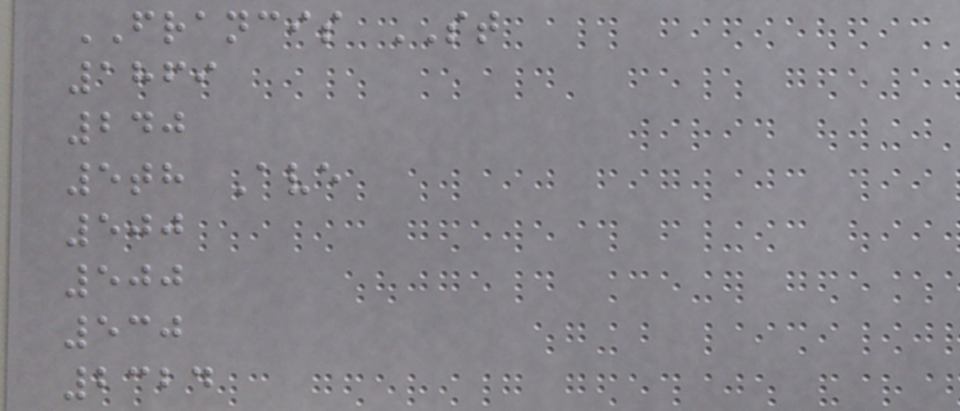FRANCIS ST
1869
240
5th Ave
500
500
530
2324
